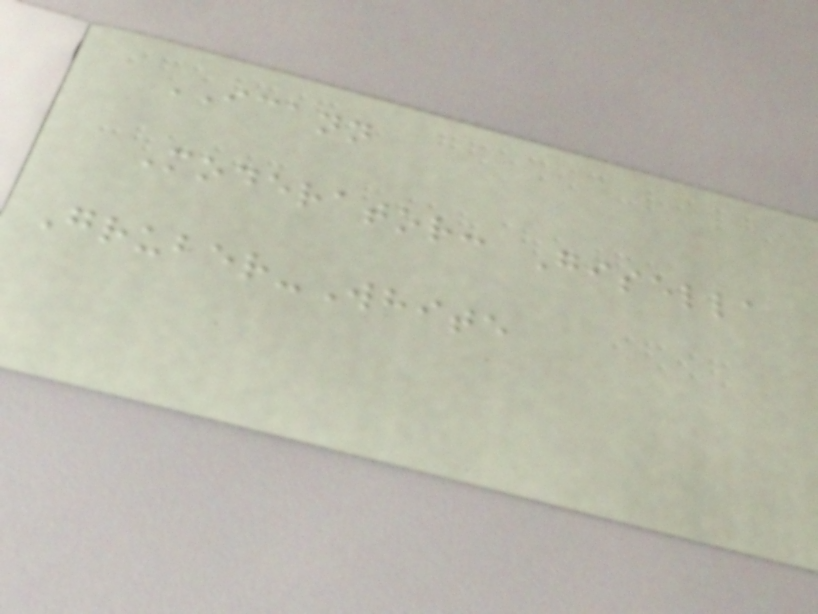ICANN
Moderator: Gisella
Gruber-White
